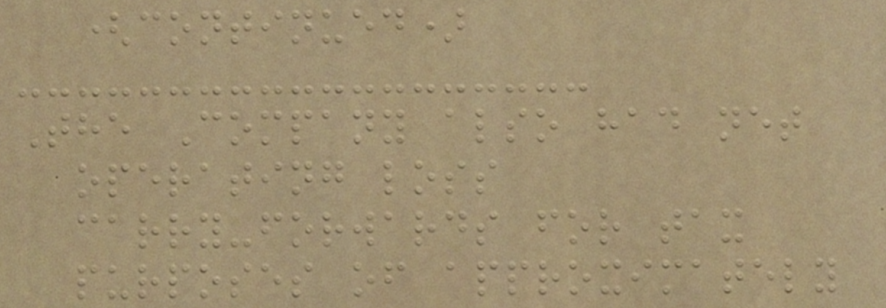(continued)
The Company also had net
operating loss
carry-forwards for tax
purposes of approximately
